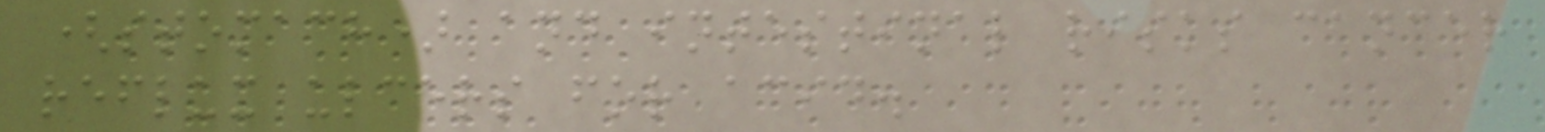(stomach) and intestinal risks cancer
reflux ulcers for acid.
